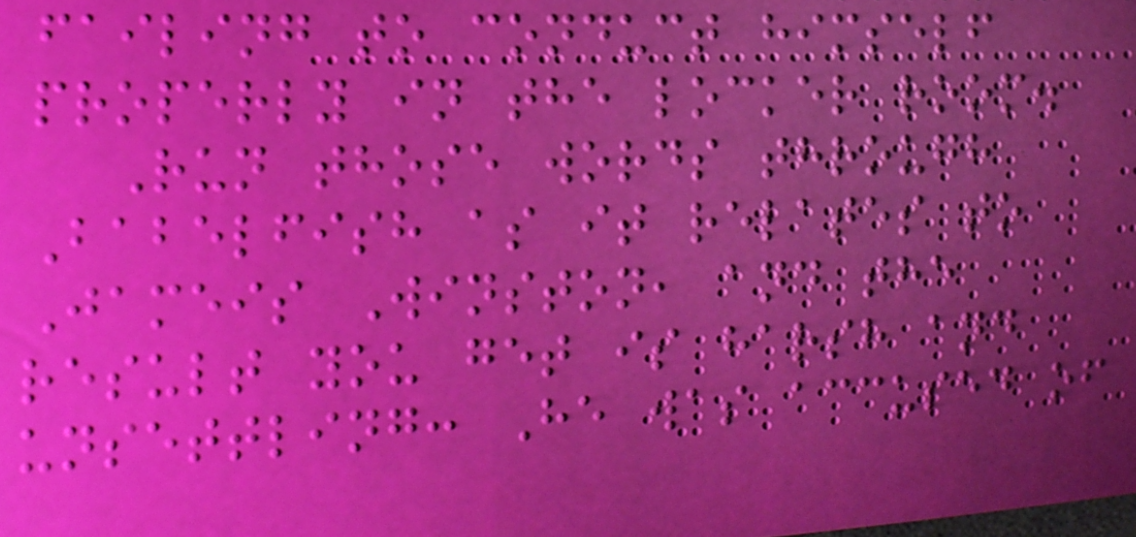failing to conduct himself
properly in the locker room.
Run those words through
Babelfish as it relates to
Jameis Winston, and the
result you get is harsh and
unsettling: He was accused of
